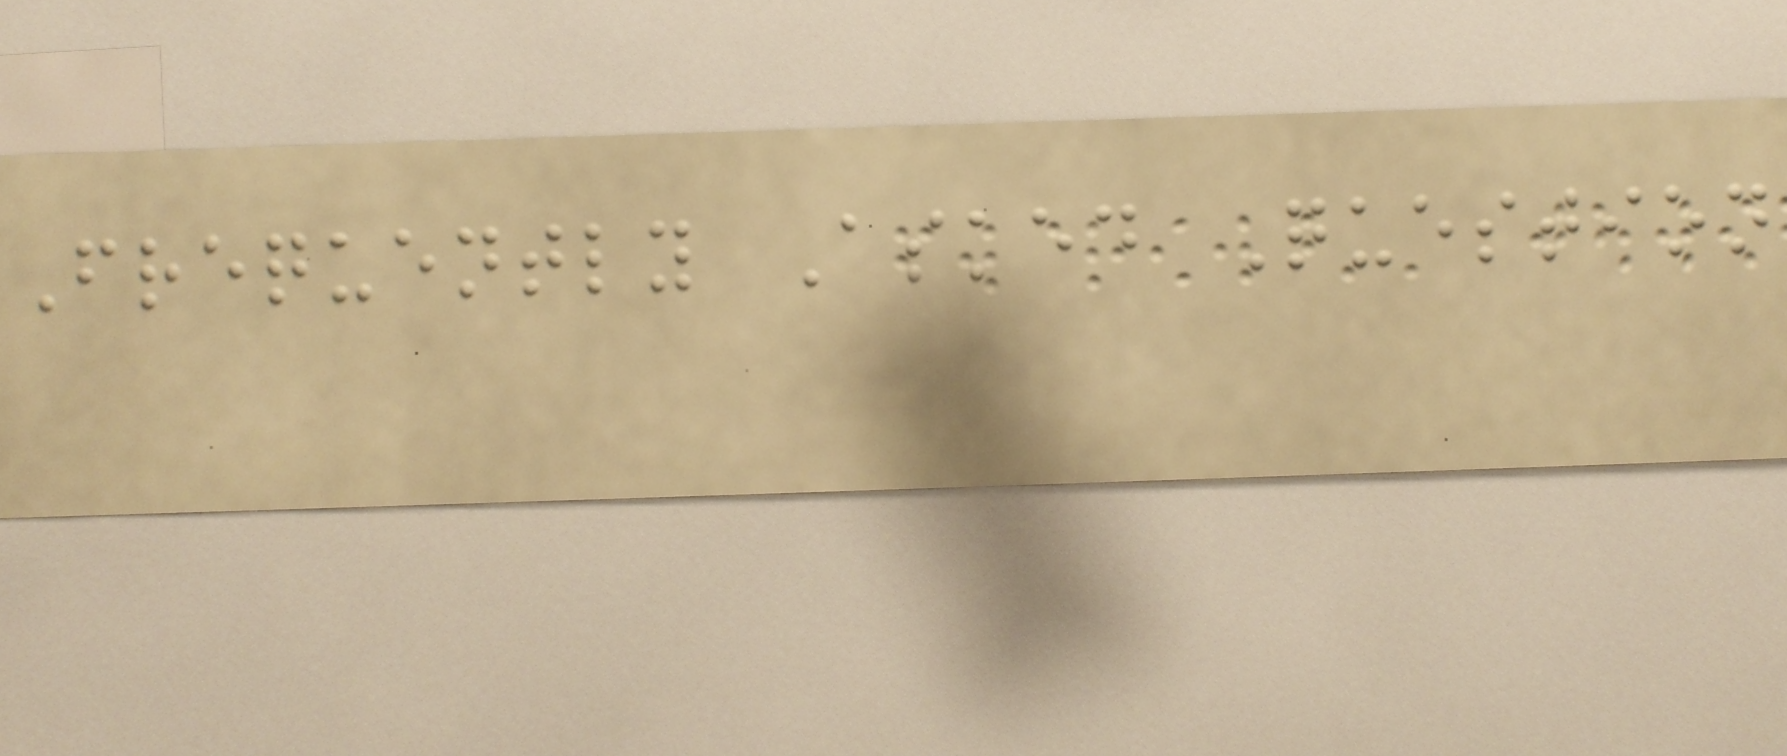Frequently Asked Question
